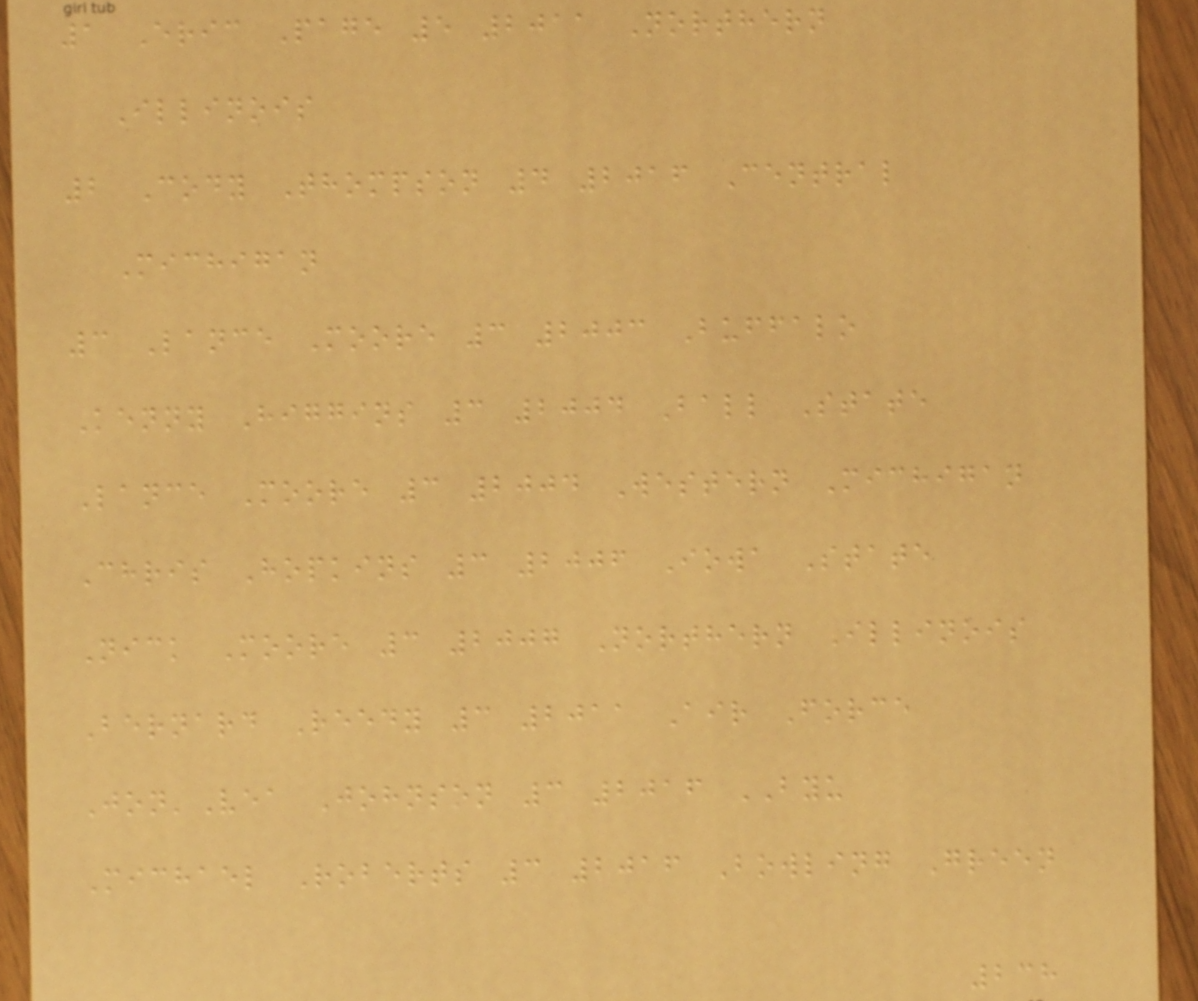1 Eric Page 5 2011 Northern
Illinois
2 Cody Thompson 4 2016 Central
Michigan
3 Lance Moore 3 2003 Buffalo
Kenny Higgins 3 2004 Ball State
Lance Moore 3 2004 Western Michigan
Chris Hopkins 3 2006 Iowa State
Nick Moore 3 2007 Northern Illinois
Bernard Reedy 3 2011 Air Force
Jon'Vea Johnson 3 2016 BYU
Michael Roberts 3 2016 Bowling Green
238
